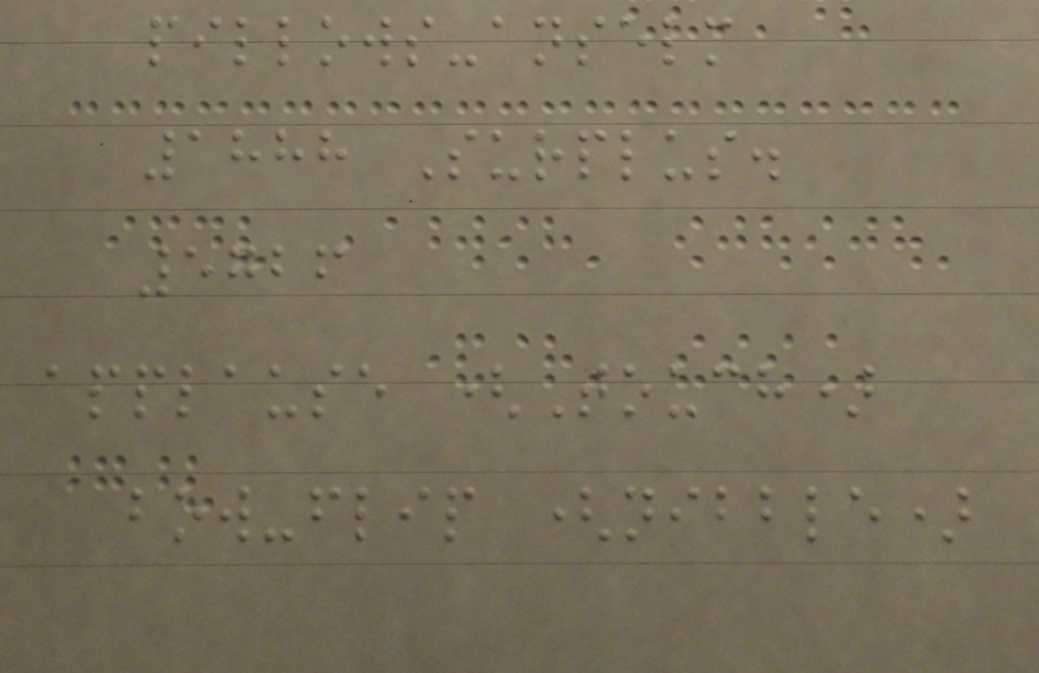pillows-anselm
1888 Surplus.
5726
applause (Touch)
bow-flip (nibble)
